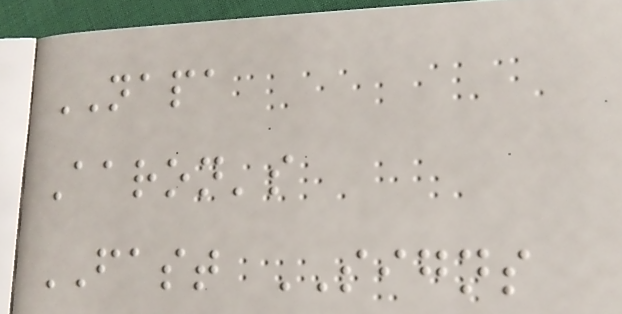NAPA
Aaron's
FAST SIGNS
